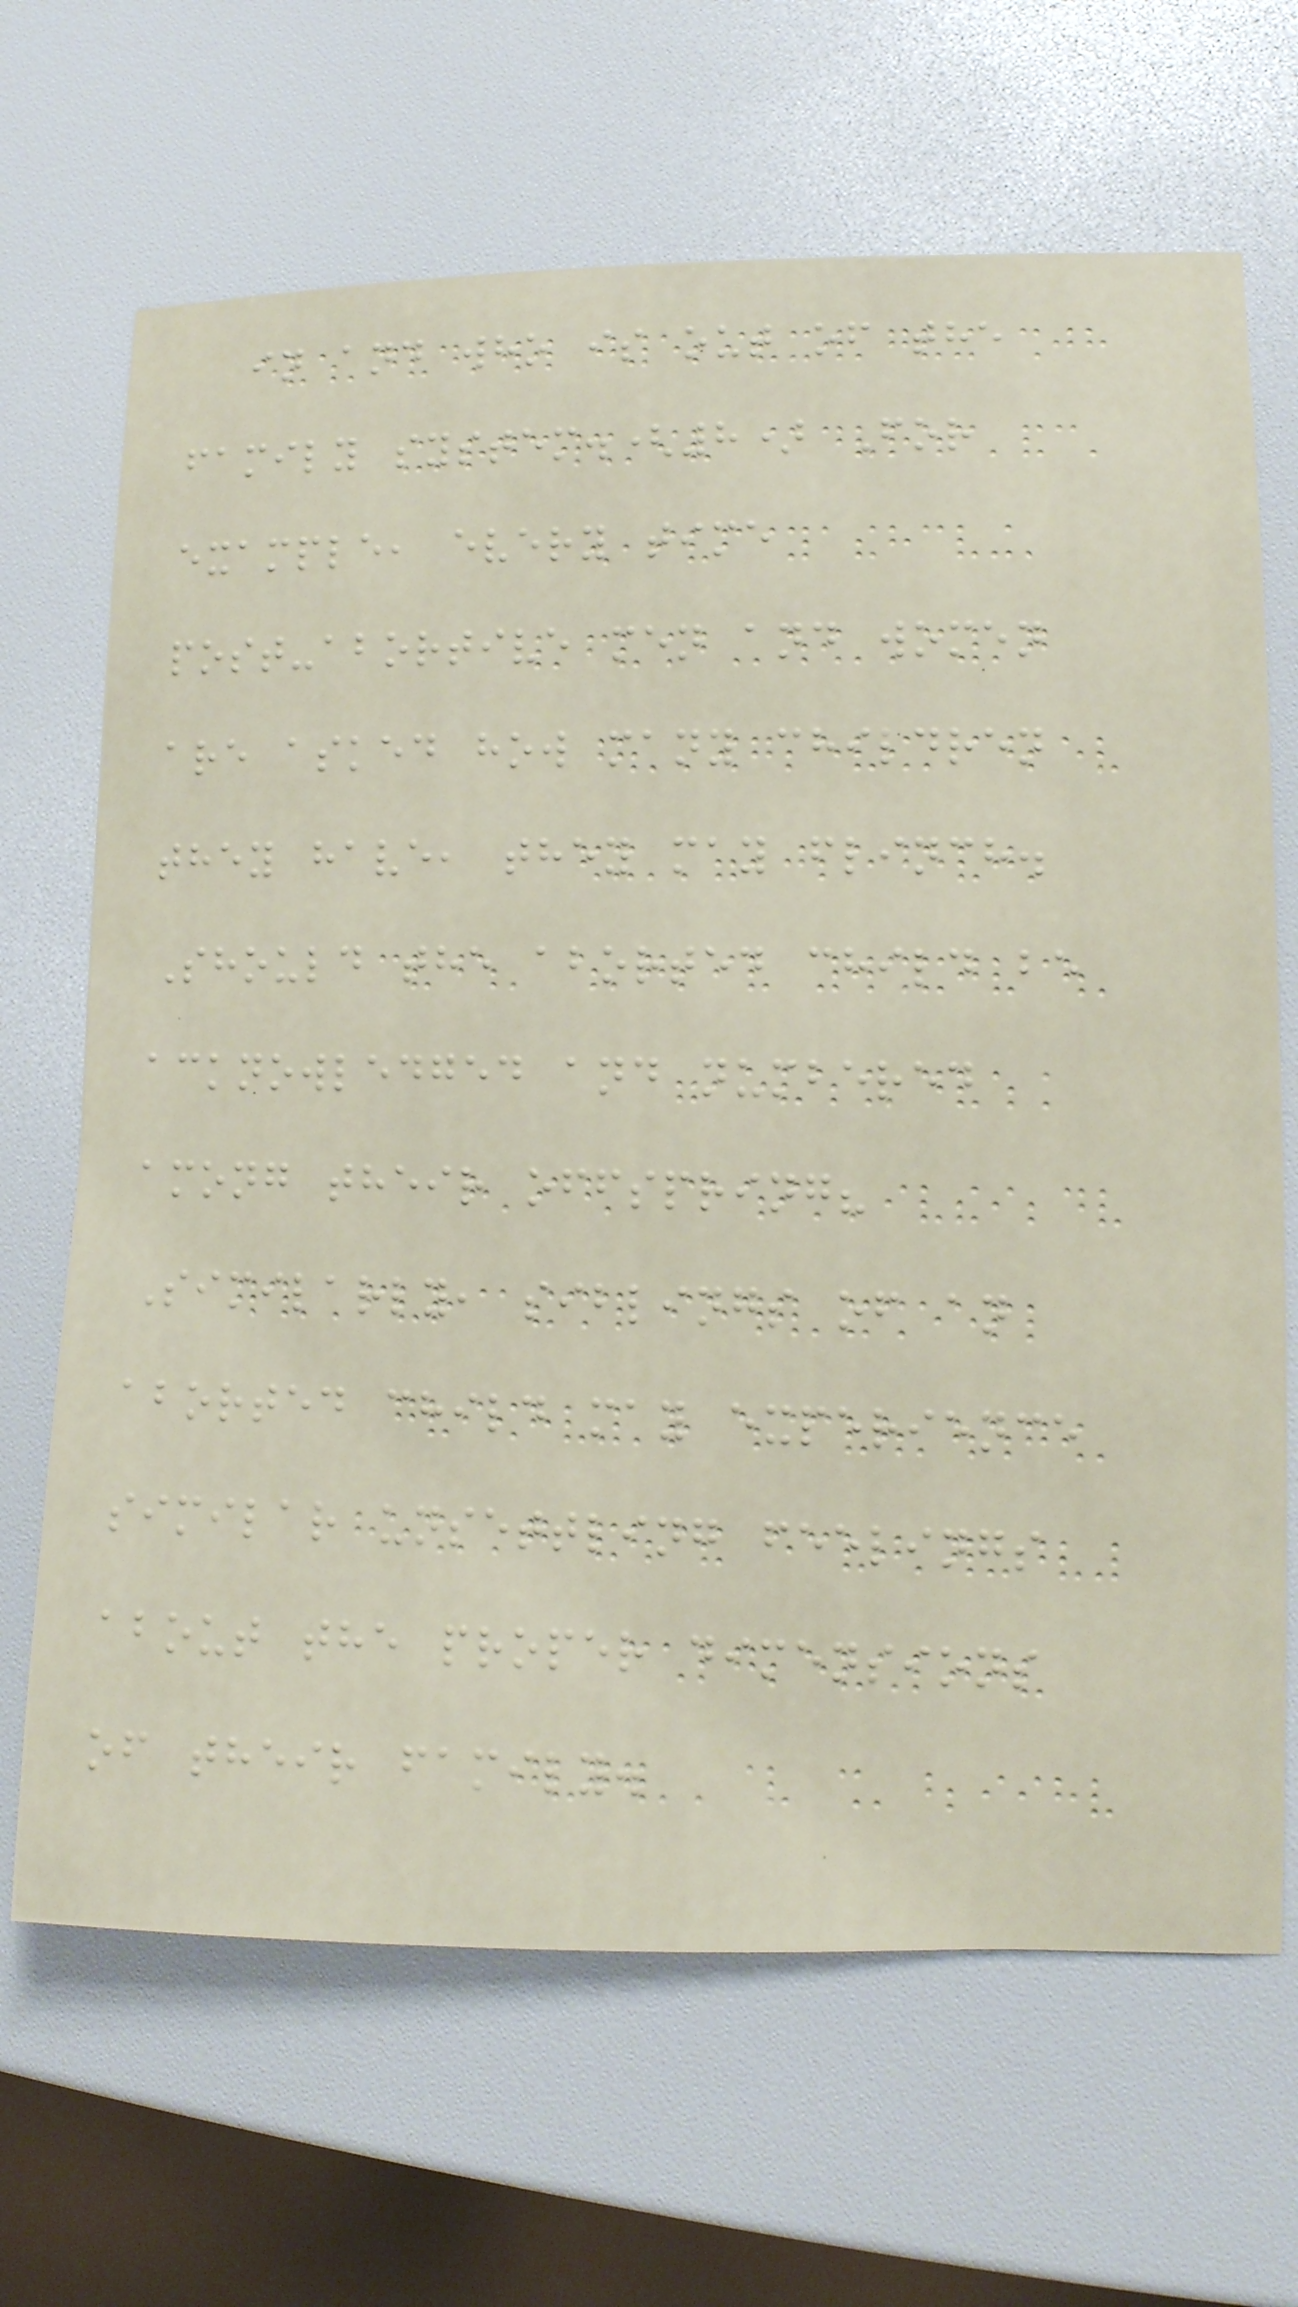in and who is out of the
family system.(8) For
example, every time
post-abortive men and women
are asked how many children
they have, they may flinch.
Should the aborted child be
acknowledged and numbered
among their offspring?
Similarly, siblings of an
aborted child may experience
similar unsettling feelings
about the proper dimensions
of their family.
